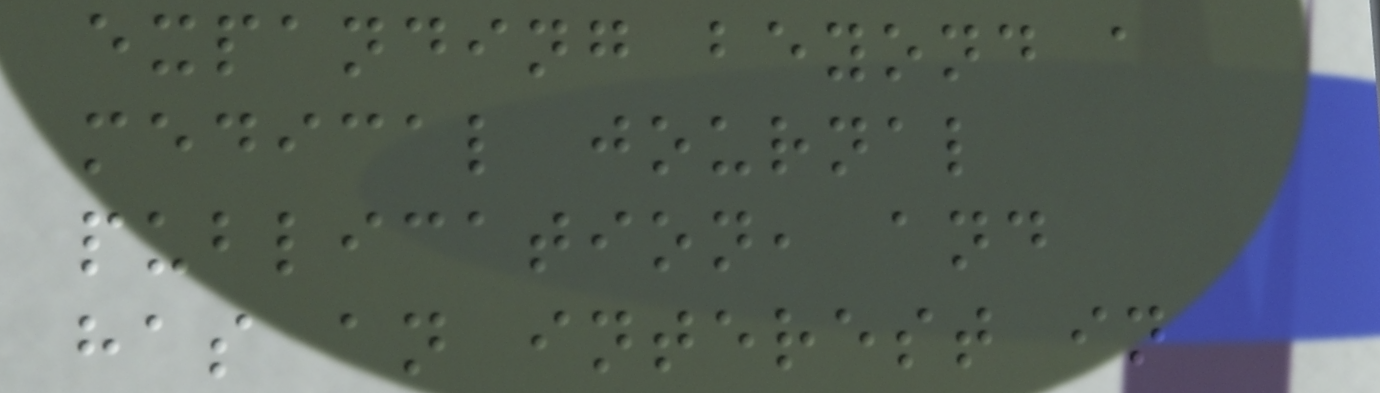expanding beyond a
medical journal
publication, and
has an interest in
